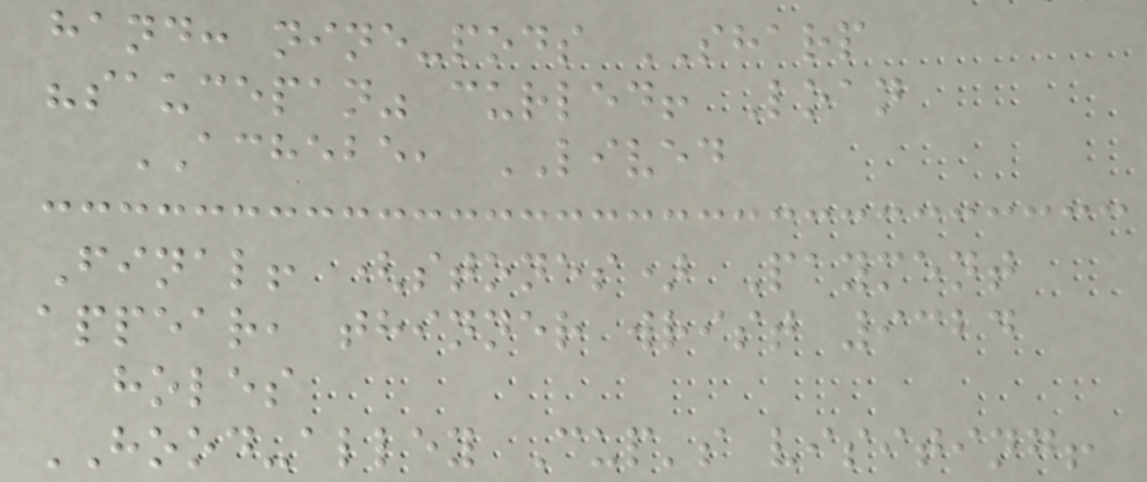hand: nine-pods SHARP
"saucepan" curled! Loan
ACHEBE, LIVED
Final! (stones) Payment
appear, thinner wrist 9324
holes
HOOD-alley Cup's visiting!
